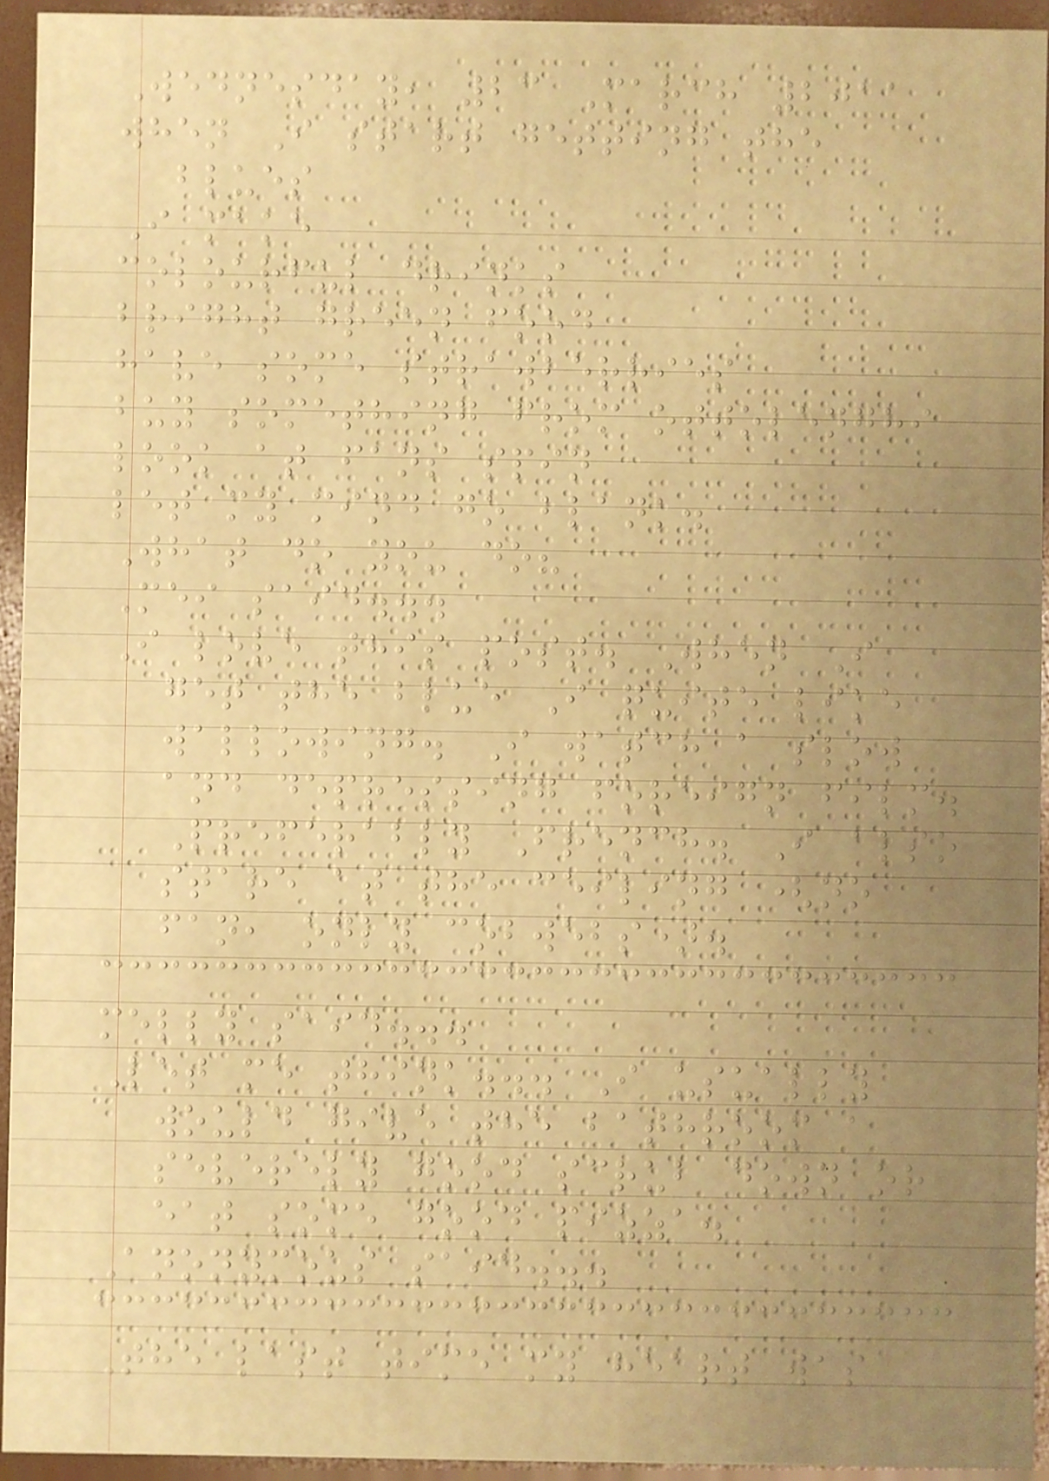Wednesday, 23 March 2011
when I start getting the
blues
I make
colourful drinks
bright green food
have some strawberries
buy something from ottolenghi
look at fans spin
let my mind go blank.
What do you do?
Mei said...
I love this post. When I
get the blue I quite like
wallowing. I watch a slow
and depressing foreign film.
Preferably French. I also
stare at the ceiling (no
fan, only cobwebs).
melly said...
Let me think... I usually
would give the bathroom a
severely good scrub down or
eat some good pizza.
Anonymous said...
The last time my heart was
